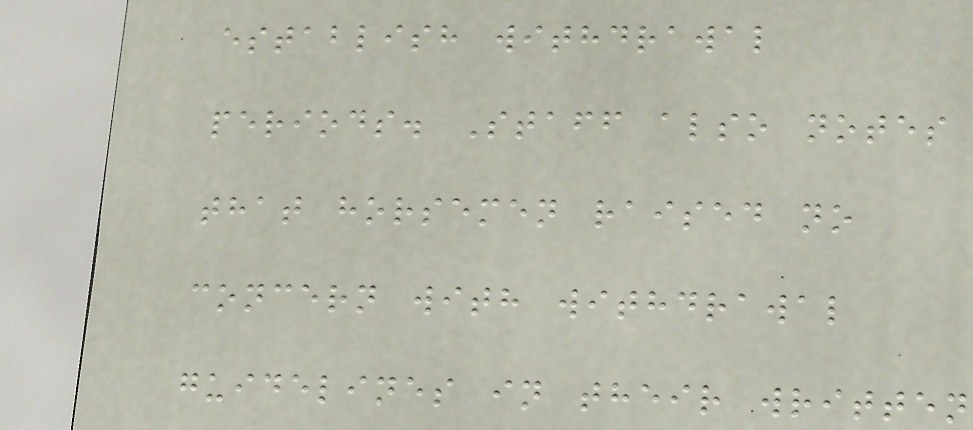establish withdrawal
periods. Staff also notes
that horsemen raised no
concern with withdrawal
guidelines in their written
